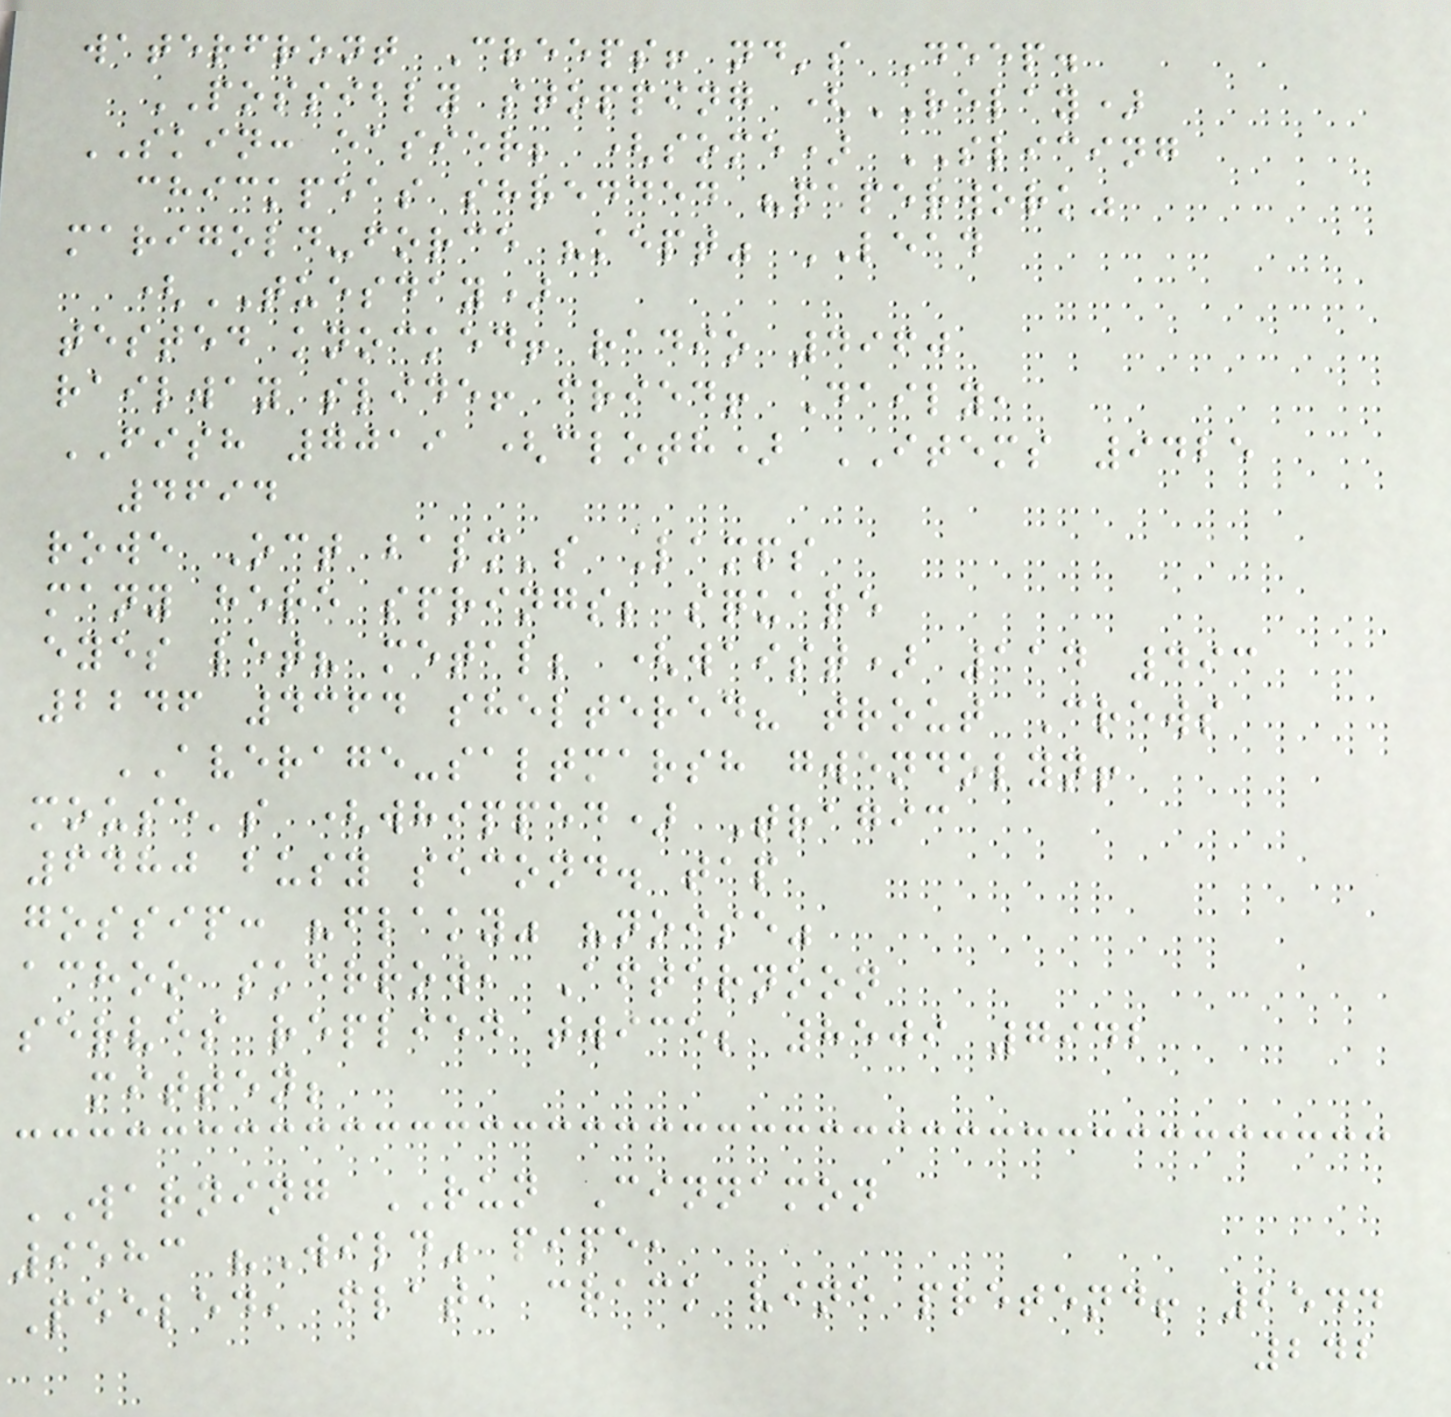waterfront Creeps! nd's Deep.
POSSIBLY stopping (RELAY)
SKIN: easier; (some) SLICING
chickpeas shredded "paperwork"
marigold-force "kept" LEAD
(TUESDAY)
tested knocked! radio 4960
railway slide! fried! Daily,
FISH 7019 (cloth) ITEMS 9425
4694
rowe Oct balm's Lamps
many here springs; square
eyes let? metal; (waist) 114 493
2246 4364 sheltered? trout Crews
AVERAGE-saltmarsh gwendolyn!
mouse's (whipped) Tragic
6480 busy second. tap
gossip: "flaky" "noise"
achoo skerrow, Afternoon
serves replied twice; 8509 7942
mitten;
WARNING RUN Cinnamon
9583 "Wild" pipe,
Peeled, flat, crack vine pretend! 2544
242
